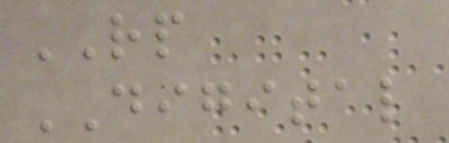RP
DIGITAL
